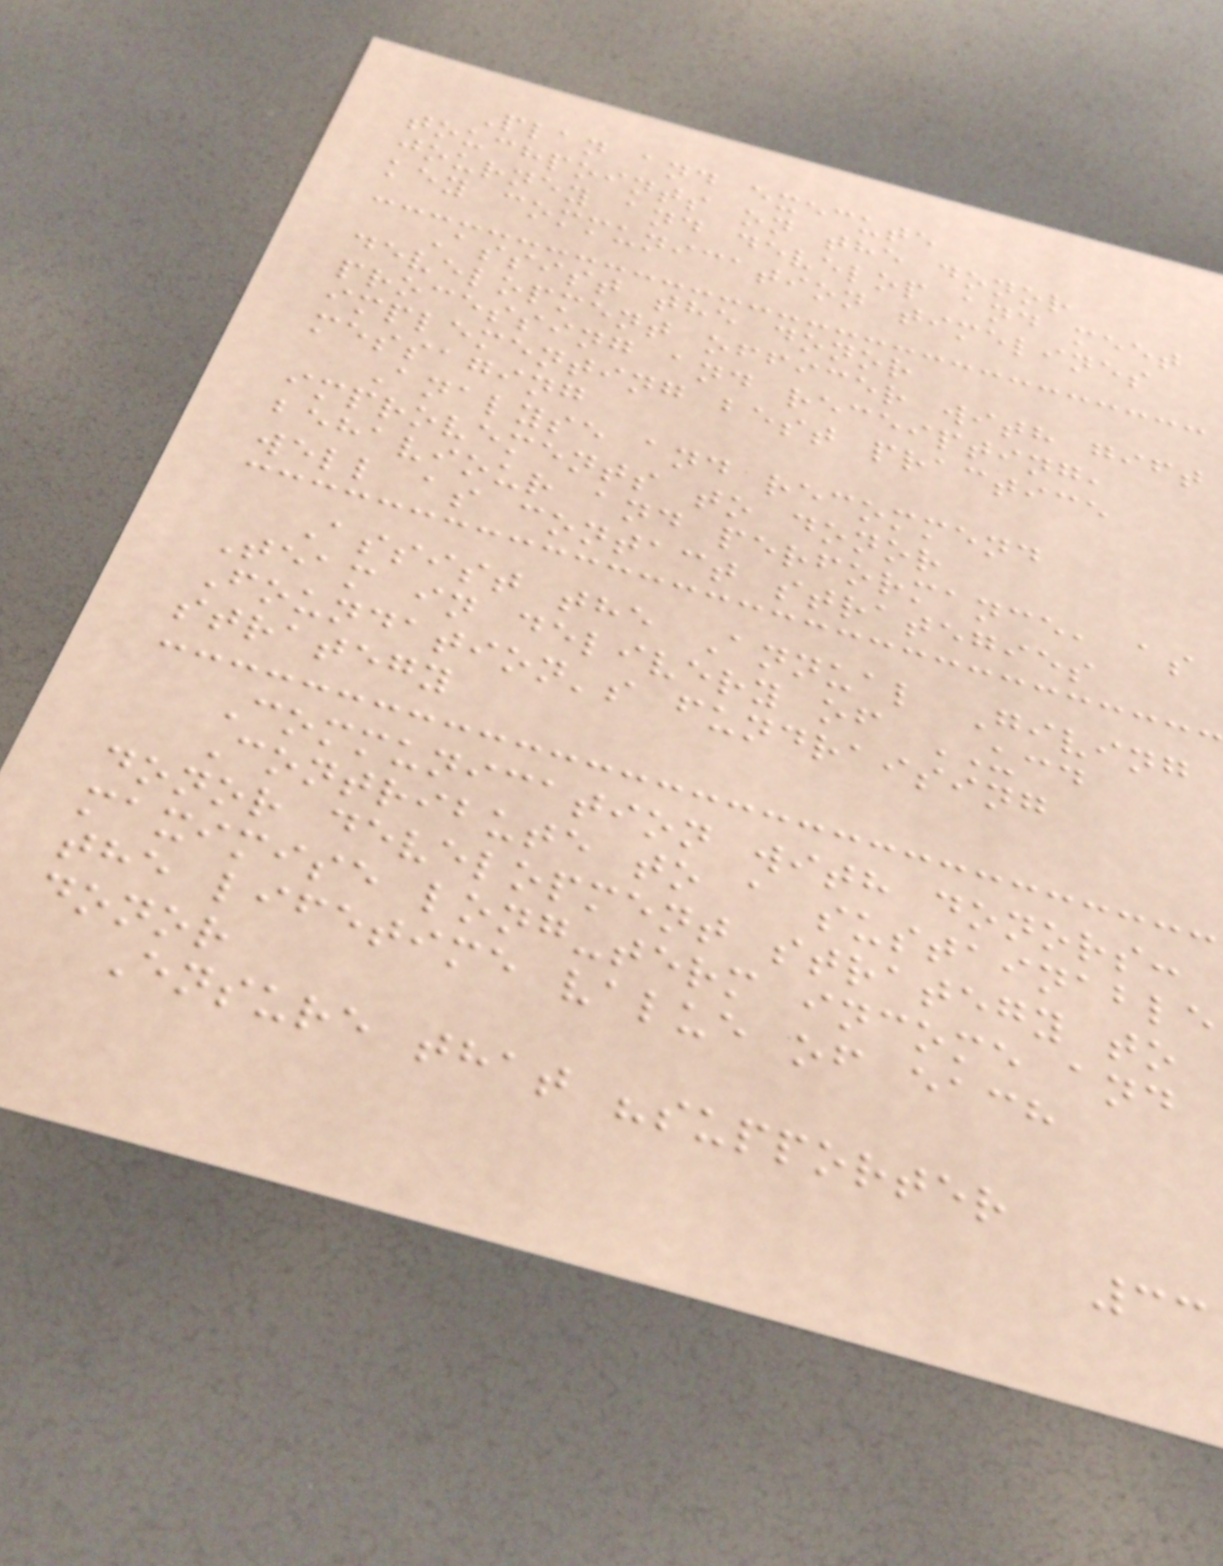Plan and execute
touchpoints on the donor
journey and develop and meet
key communication timelines
Assist the donor
development officer with gift
processing and receipting,
implementing best practice
messaging
Analyse and recommend
improvements to donor
behaviour and performance, as
well as contact strategies
Assist the Annual Giving
Team in delivery of UCD
Foundation's fundraising
strategy
Communication with donors:
Contribute to a sustainable
donor development strategy to
maximise long-term income and
the lifetime value of each
donor
Ensure that "supporter
33
